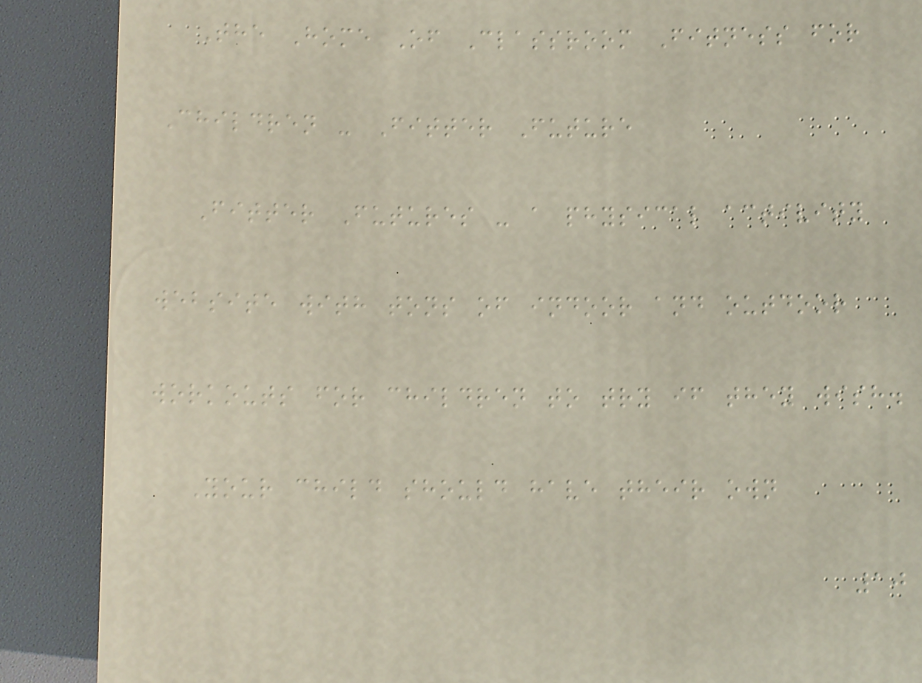The Home Of Classroom Fitness for
Children - Fitter Future
Fitter Futures - a physical activity
website with tons of indoor and outdoor
workouts for children to try if they wish.
Your child should have their own
10
